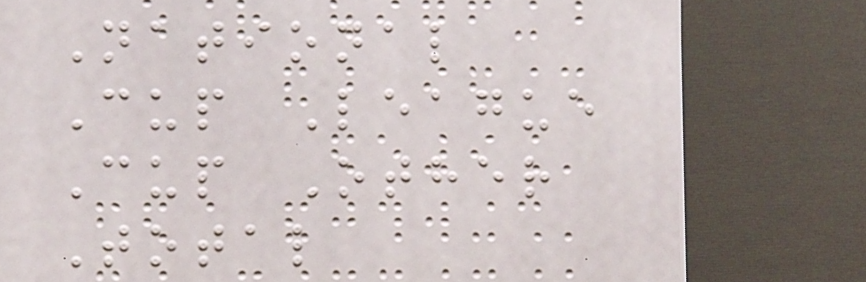National
Cup League
Cup Other
Total
